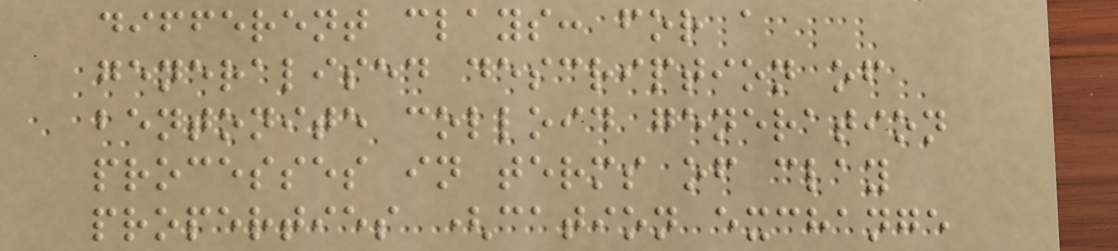different clays: for a
generalised description of
bentonite colloid generation
processes in terms of clay
properties (cation exchange
